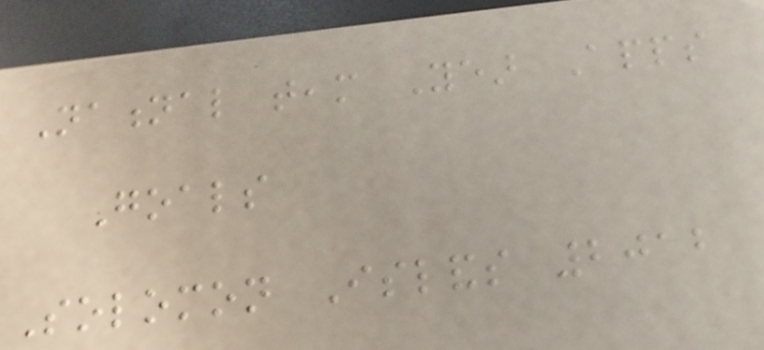National team Year Apps
Goals
Solomon Islands 2012
